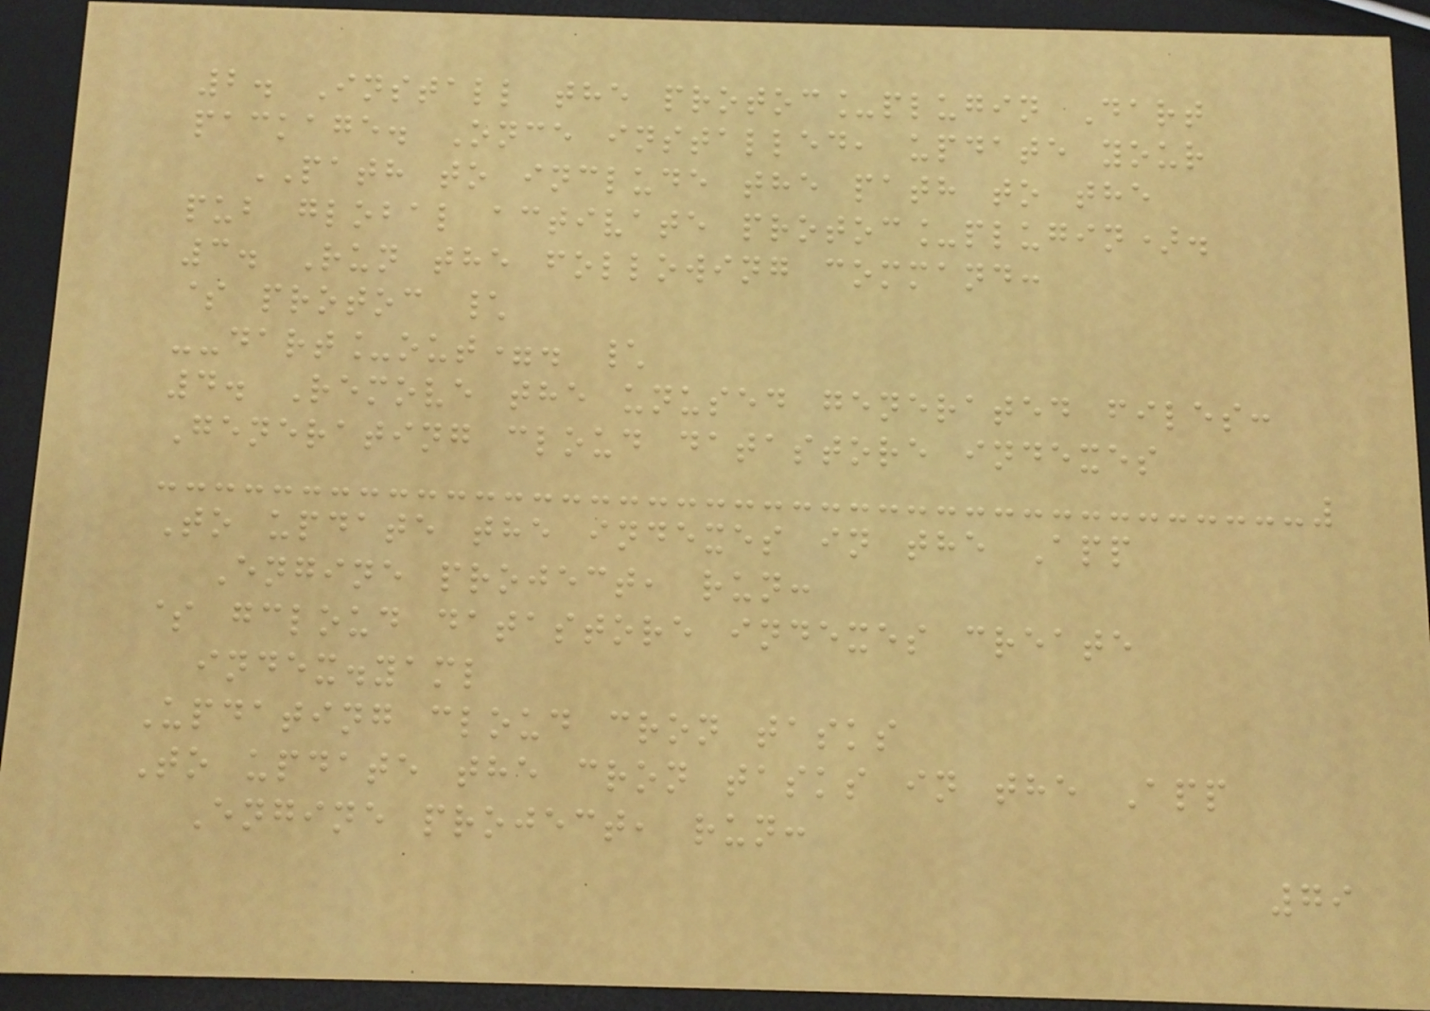2. Install the protoc_plugin Dart
package. Once installed, update your
PATH to include the path to the
pub global activate protoc_plugin).
3. Run the following command:
$ protoc \
--dart_out=. \
4. Remove the unused generated files:
Generating cloud datastore indexes
To update the indexes in the App
Engine project, run:
$ gcloud datastore indexes create
index.yaml
Updating cloud cron tasks
To update the cron tasks in the App
Engine project, run:
79
